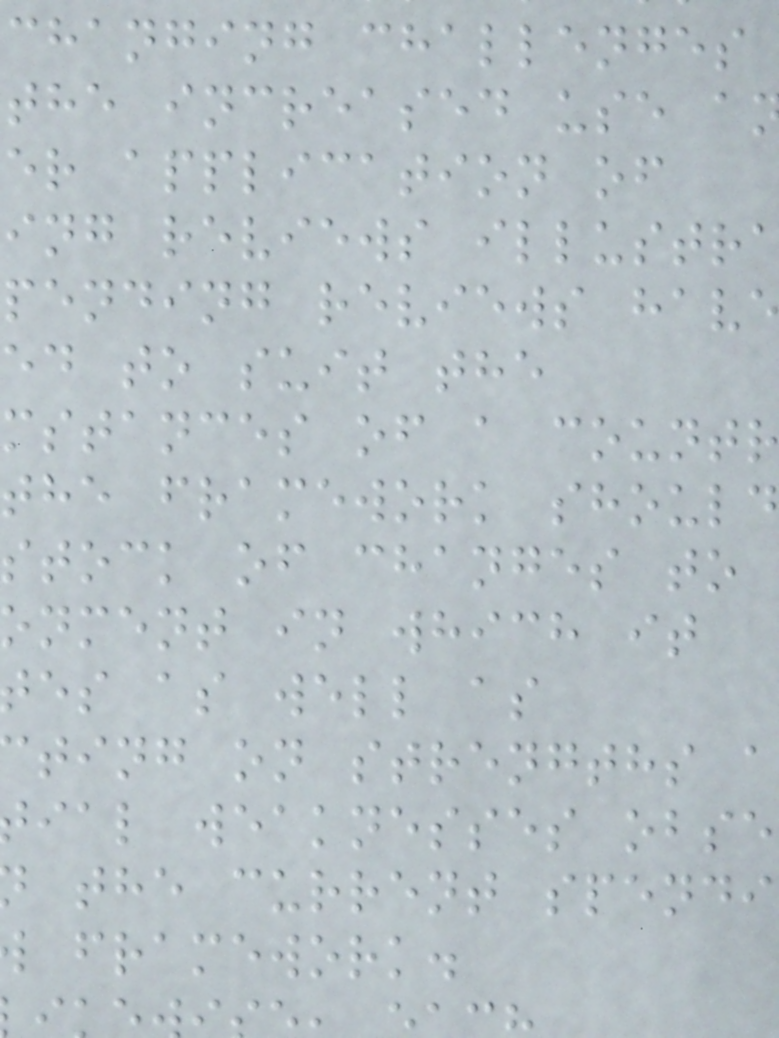changing challenges
the increased use a
er application of
ing reviews illustr
pending reviews hav
ed to suit the
mstances of a countr
the framework should
stock of changes to
onment in which it
es as well as
ting on strengths a
ial weaknesses obse
the current spendi
framework.
